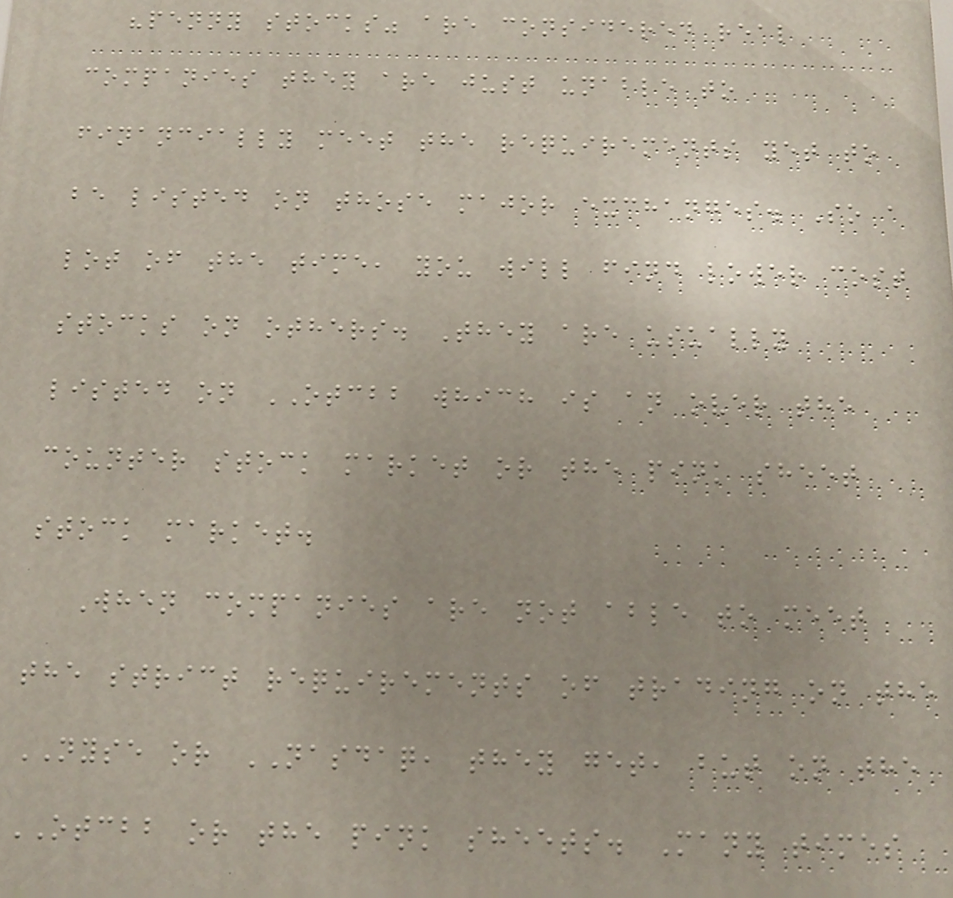"penny stocks" are considered real
companies they are just unable to
financially meet the requirements yet to
be listed on those major exchanges. So a
lot of the time, you will find lower cost
stocks on others. They are usually
listed on OTCBB which is an over the
counter stock market or the pink sheet
stock market.
When companies are not able to meet
the strict requirements of trading on the
NYSE or NASDAQ, they get, but on the
OTCBB or the pink sheets. Many times
